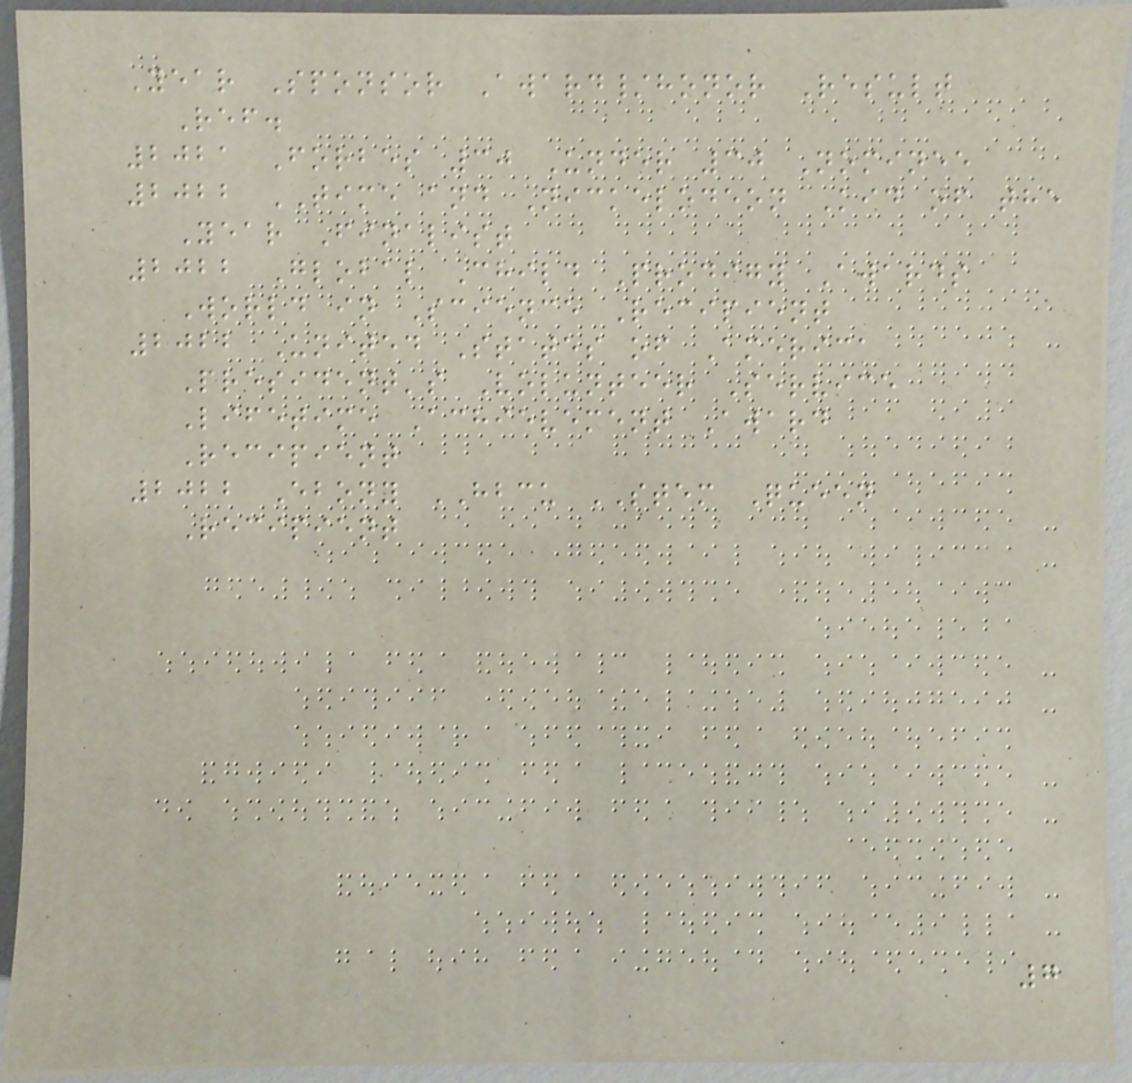Year Sponsor Award/honor Result
Ref.
2021 Forbes 30 Under 30 Nominee
2022 TIME and Nickelodeon Kid of the
Year Finalist
2022 Global Child Prodigy Awards
World in Science Recipient
2022 United States of America
President's Volunteer Service
Lifetime Achievement Award
Recipient
2022 Ebony HBCU STEM Queen
Recipient
7
